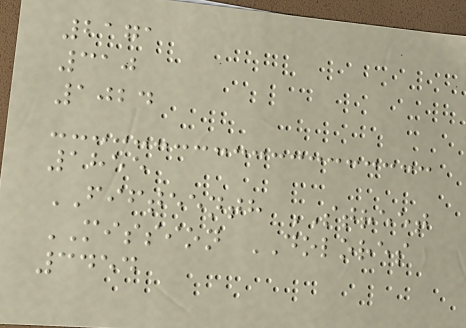2171
310
1024
1855
FIFTEENTH STREET
MISSION DOLORES
3454
